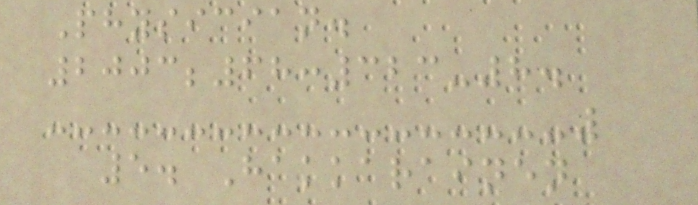Physician.
2003;68:323-8.
5. Hakkarainen
